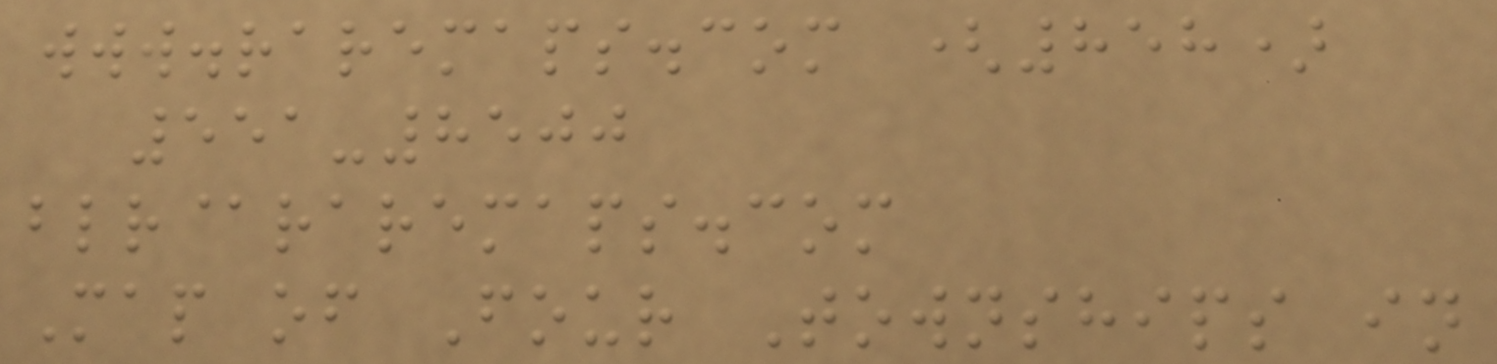www.raremaps.com (858)
551-8500
blr@raremaps.com
Map of Four Townships in
